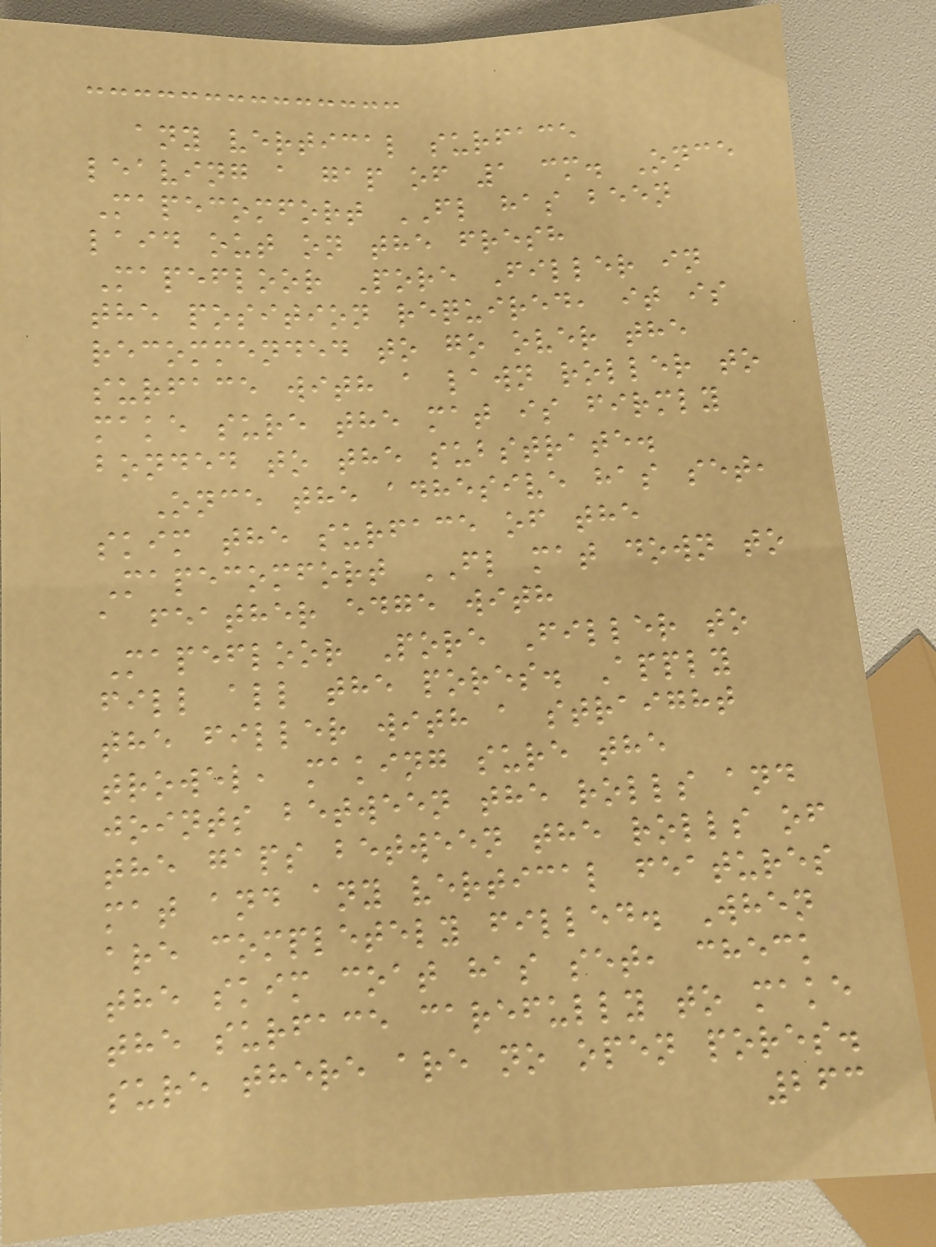any vertical surface
leaving a gap of 1 cm. Once
Mapecomfort FL has been
laid out on the fresh
Mapefloor Pore Filler in
the position required, it is
recommended to go over the
surface with a lawn roller to
make sure the mat is firmly
bonded to the substrate.
Once the adhesive has set,
skim the surface of the
Mapecomfort FL mat down to
a feather edge with
Mapefloor Pore Filler to
fill all the pores. Apply
the filler with a straight
trowel, making sure the
joints between the rolls and
the gaps between the rolls of
mat and any vertical features
are completely filled. When
the skim coat has set, check
the surface carefully to make
sure there are no open pores.
263
